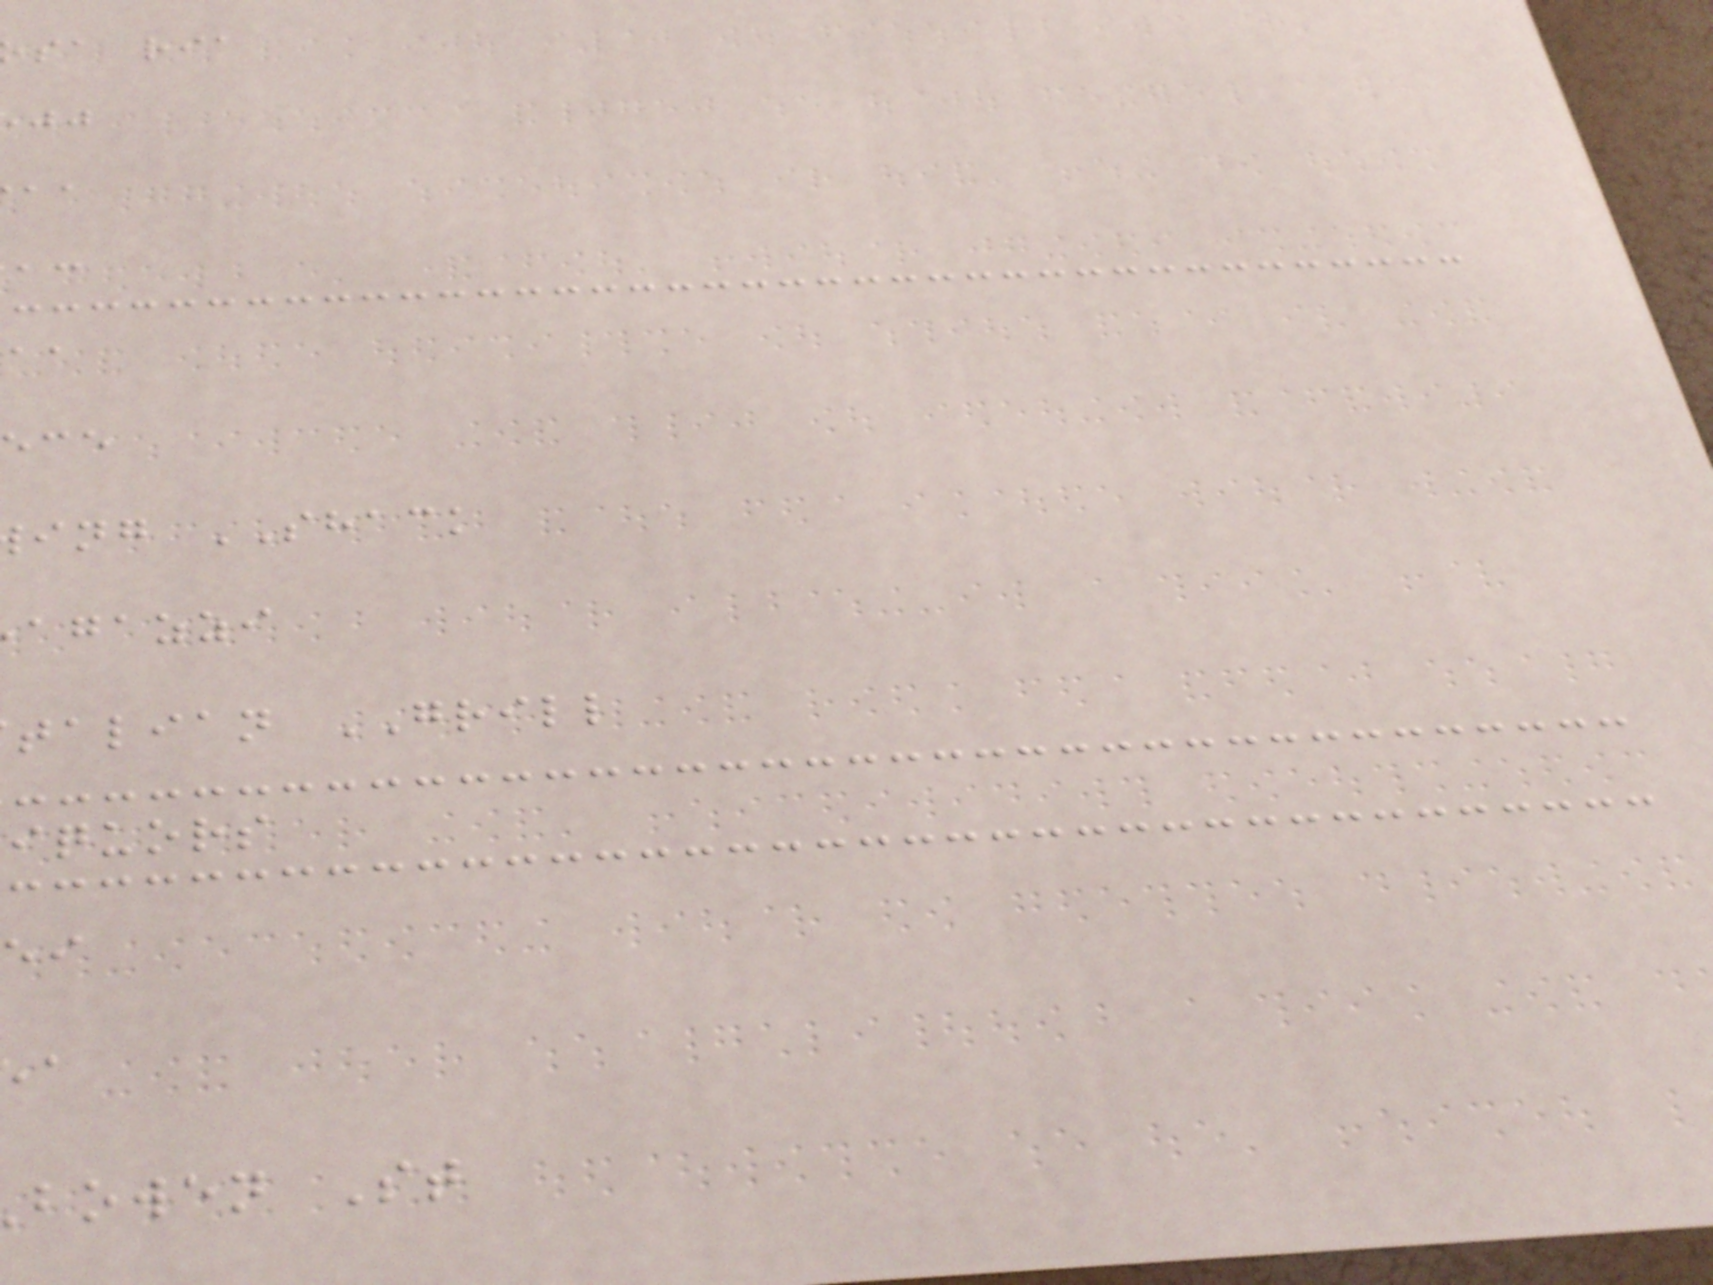sa ria
ing SHACK
agazzi
talian GRILL
iquors
bowen St
